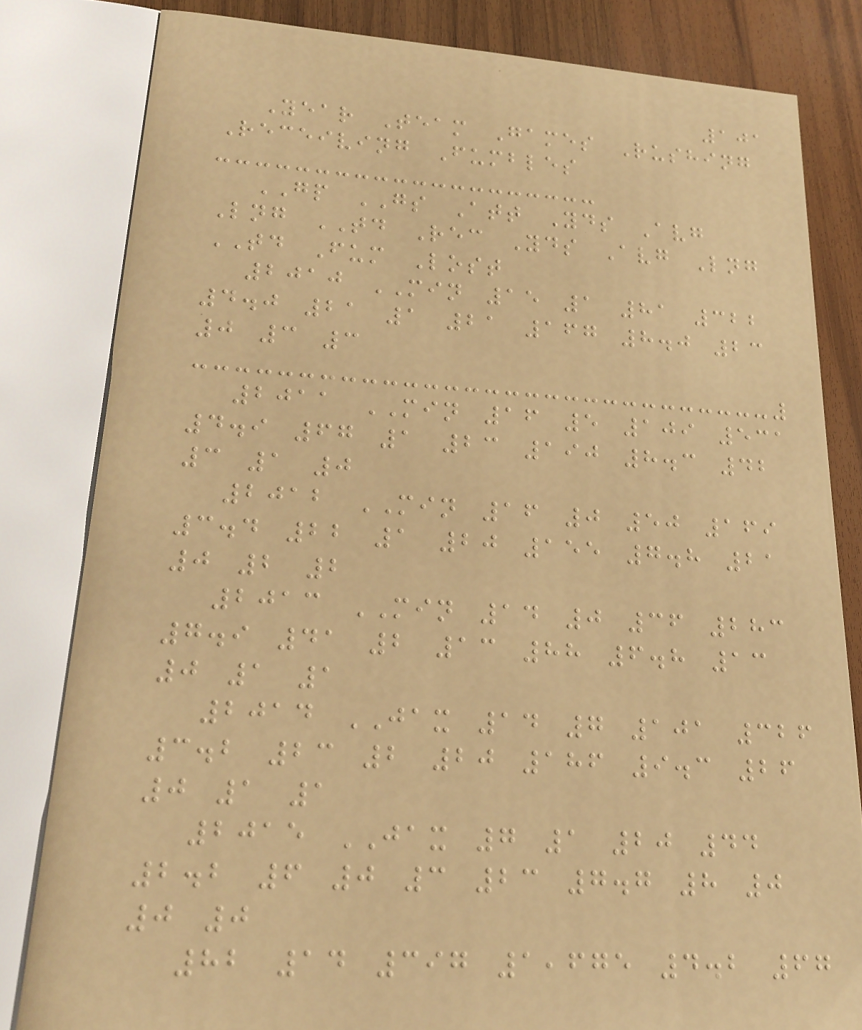101
Year Team Games Rushing
Receiving Fumbles
GP GS Att Yds Avg
Lng TD Rec Yds Avg Lng
TD Fum Lost
2010 MIN 15 1 81 322
4.0 21 1 21 167 8.0 23
0 3 3
2011 MIN 16 5 109 531
4.9 67 1 23 190 8.3 42
3 1 0
2012 MIN 16 0 50 169
3.4 22 1 20 155 7.8 21
0 2 2
2013 MIN 14 0 36 283
7.9 41 2 13 88 6.8 13
0 1 1
2014 JAX 14 7 101 326
3.2 23 2 20 186 9.3 26
0 1 1
2015 JAX 7 1 20 44
2.2 6 0 3 23 7.7 8 0
0 0
82 14 397 1,675 4.2 67
